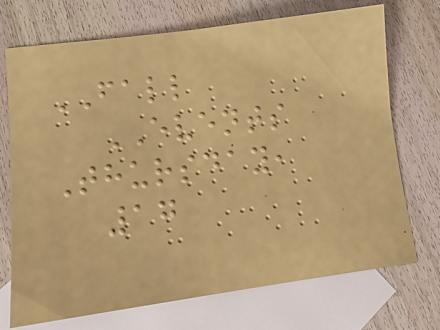FALL
EVENTS
Thursday,
17
